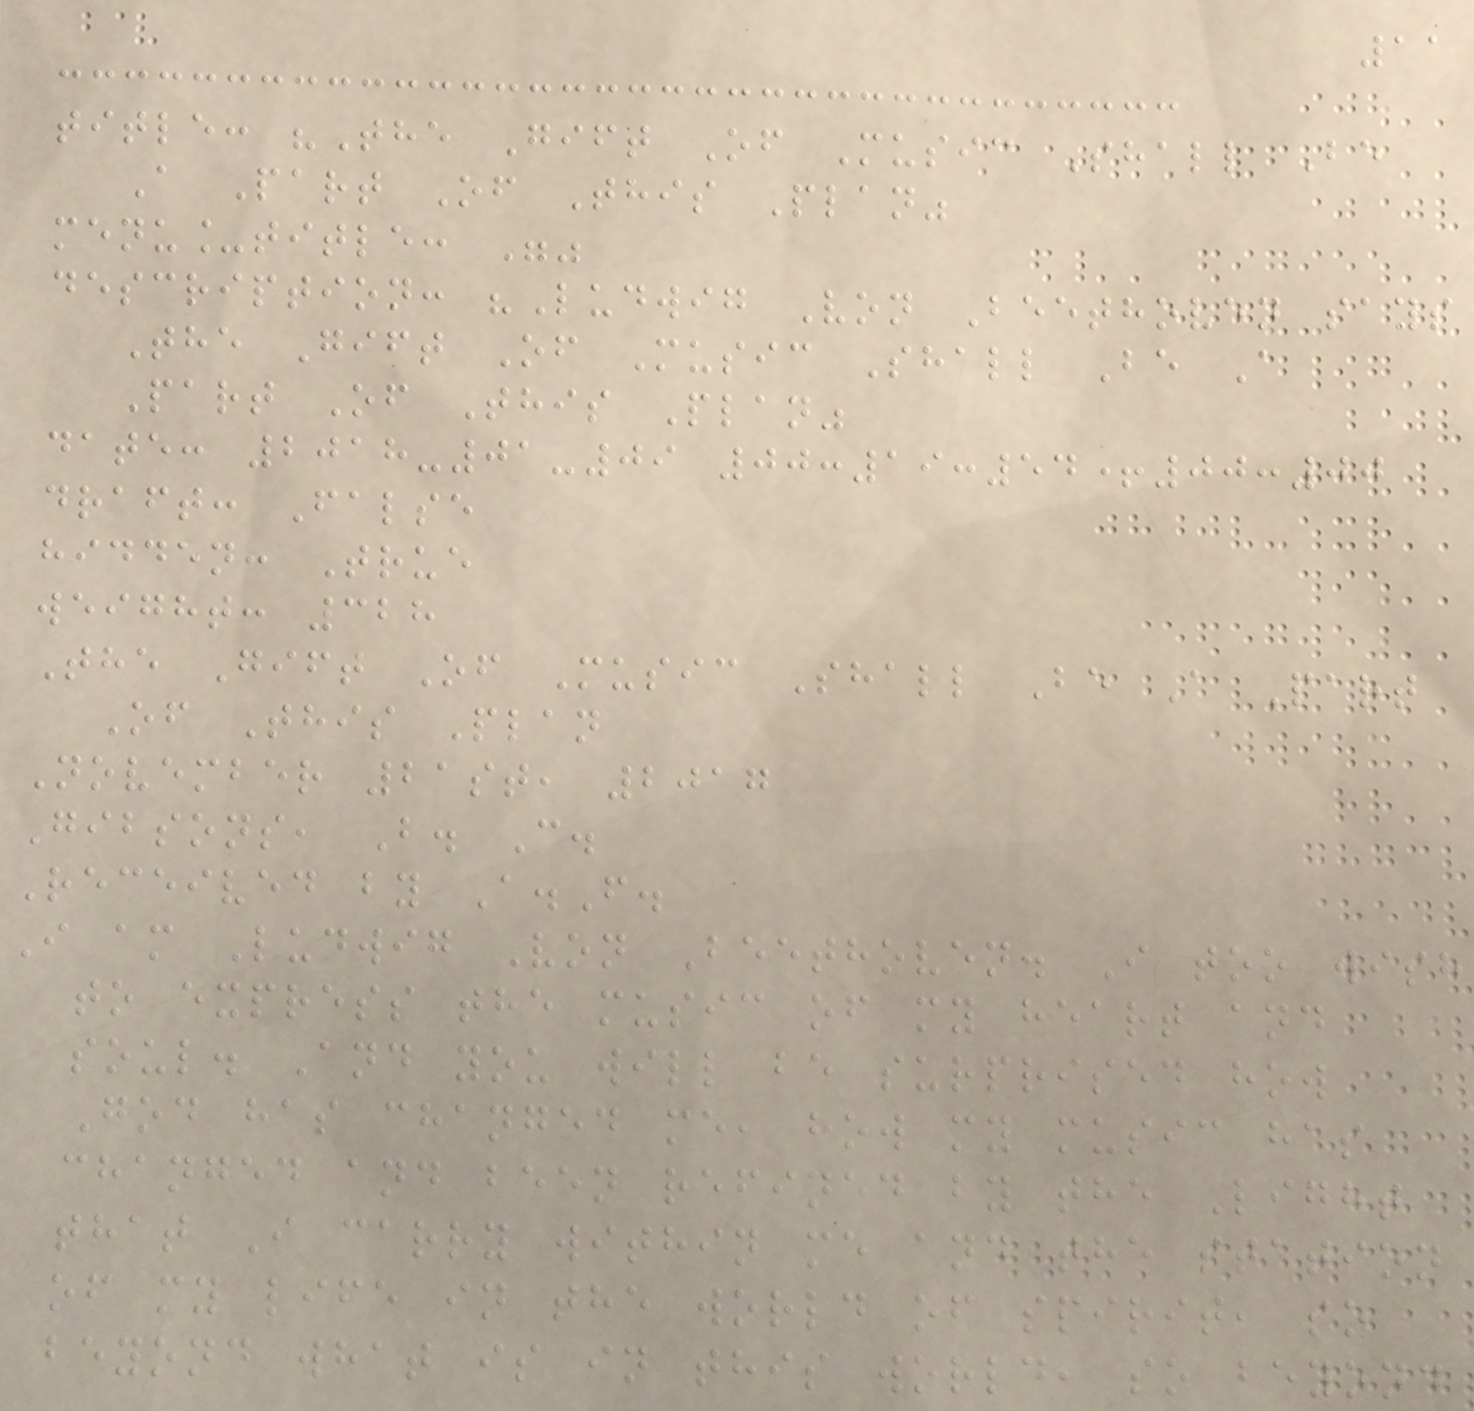11
title: "The Gift Of Music Shall Be
A Part Of This Plan"
menu_title: ""
description: "Ludwig Von Beethoven says
The Gift Of Music Shall Be A
Part Of This Plan"
date: 2018-01-09 00:19:54+00:00
draft: False
hidden: True
weight: 328
The Gift Of Music Shall Be A Part
Of This Plan
November 21st, 2017
Gibsons, B. C.
Received by A.F.
I am Ludwig Von Beethoven. I too wish
to express the music of my heart and
soul. And you will be surprised how
God has changed me, how my music has
changed and been refined by the Light
that I carry within me and the station
of my life in the world of spirit, so
beyond what is in this world, so beyond
